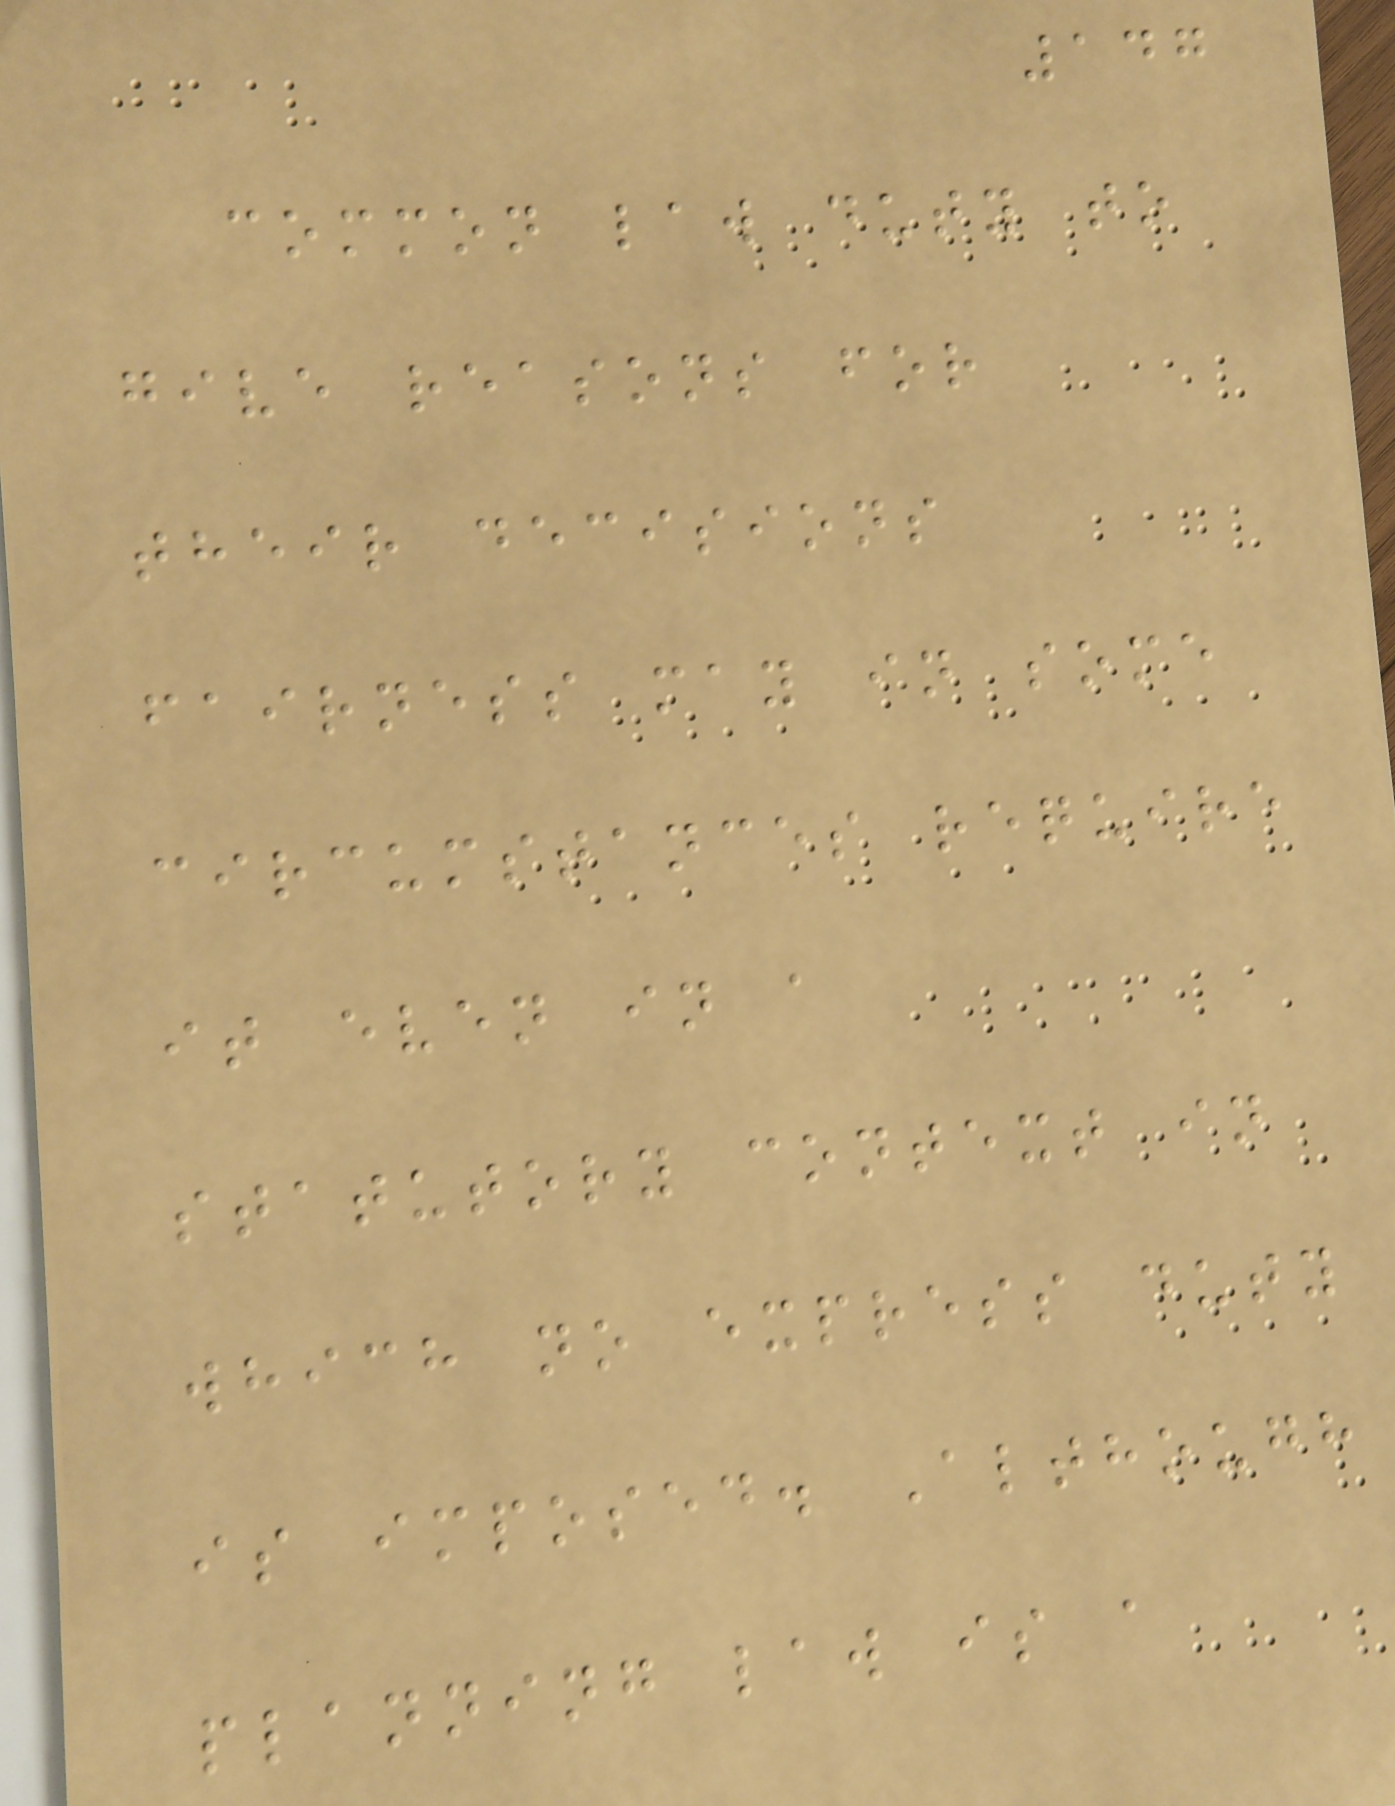147
common law duty to
give reasons for
their decisions
fairness may in some
circumstances require
it even in a
statutory context in
which no express duty
is imposed. Although
planning law is a
